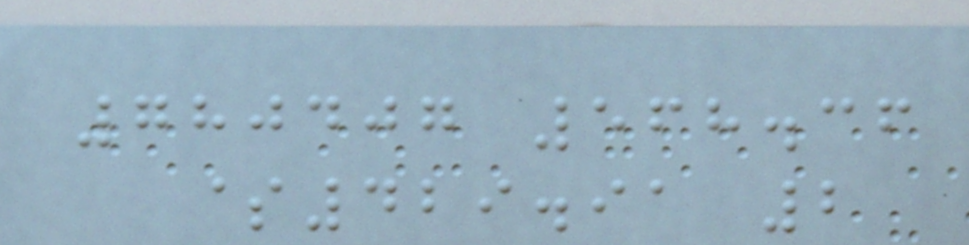780407 568.36
$429.91 2
